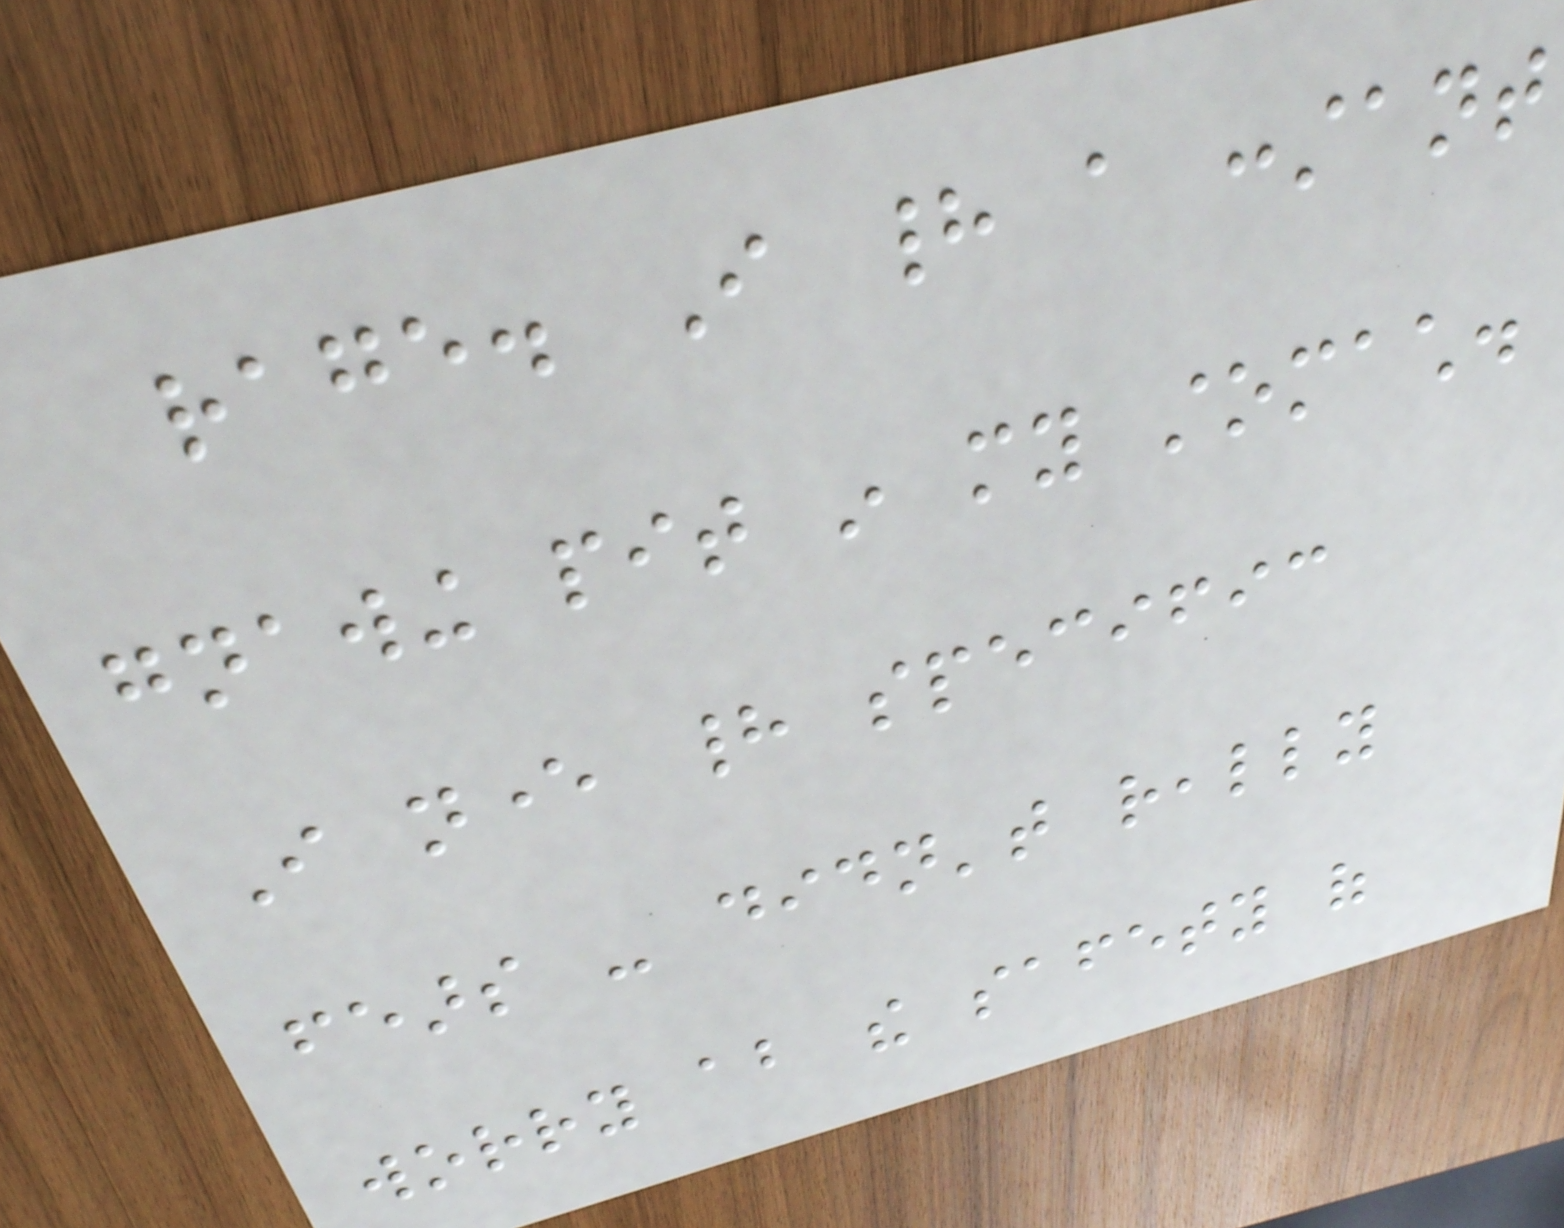rage. I had a constant
gnawing pit in my stomach.
I never had specific
fears - didn't really
worry about the safety of
